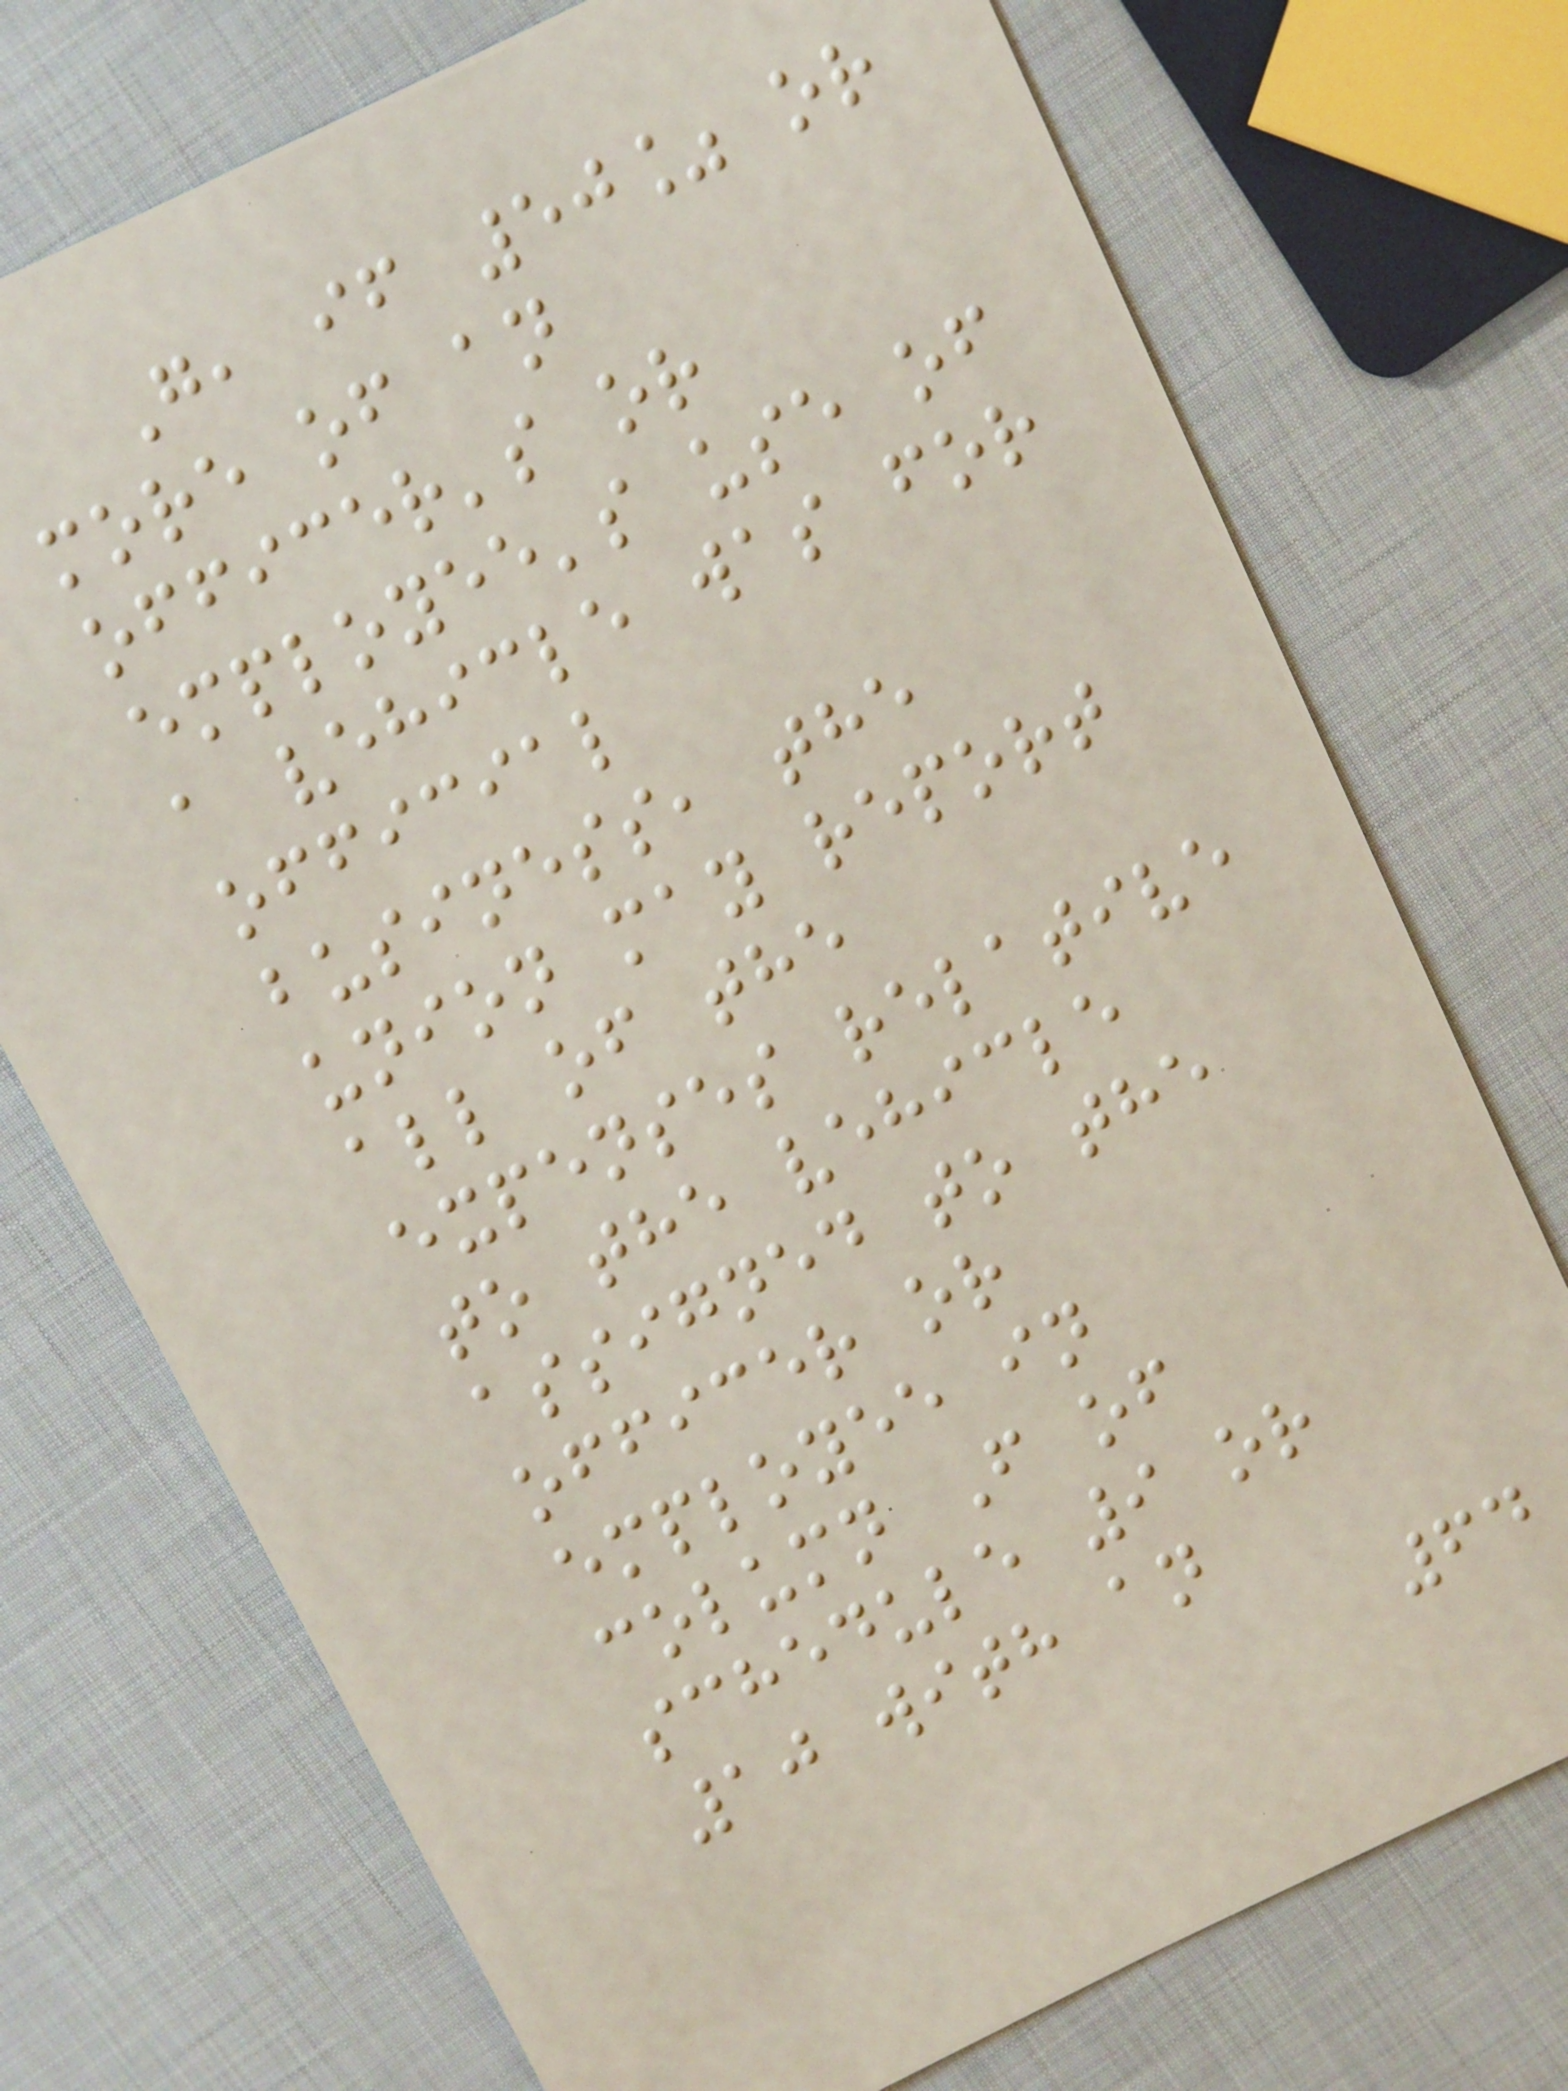G, if 50% or
more of an
officer's or
employee's use of
a vehicle was for
official
business, the
union may report
all of the
expenses relative
to the vehicle
assigned to the
officer or
employee in
column F of
schedule 9 or
10 with an
64
